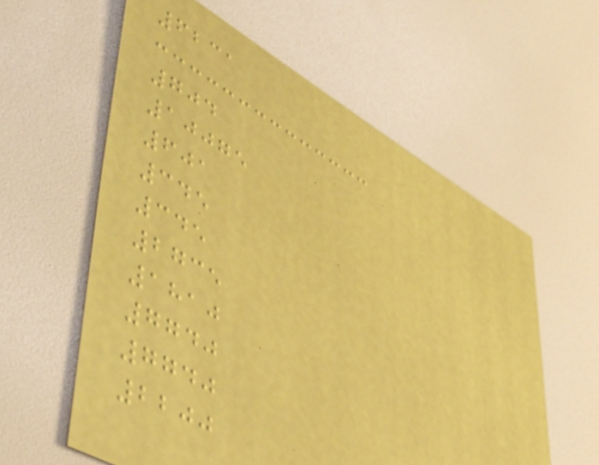6231
704
10075
601
345
345
2735
1810
7740
7740
2200
